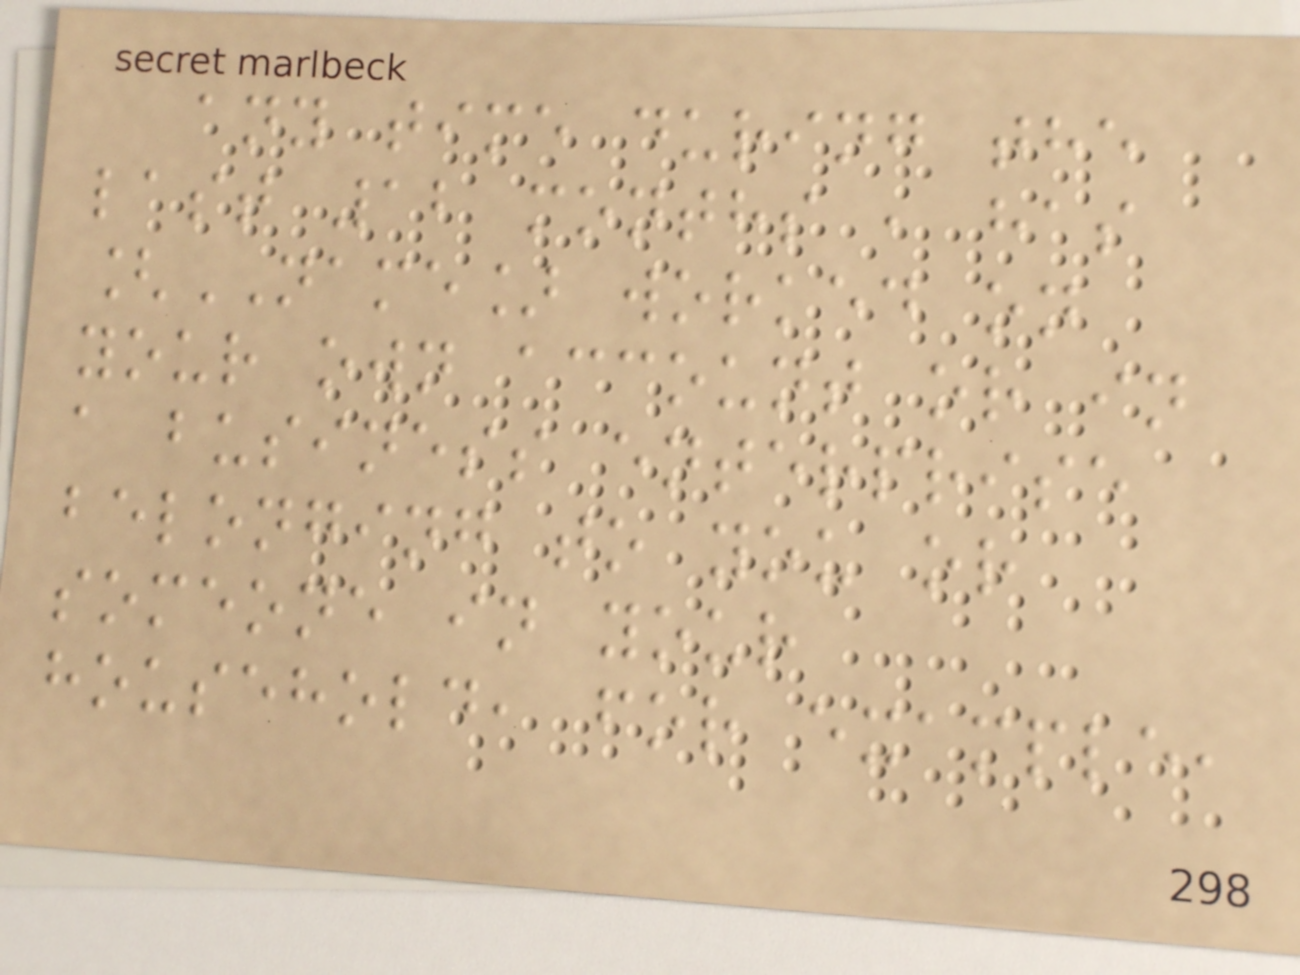any time during the
last 12 months , has
[NAME] worked on
your own account or in
a business enterprise
belonging to you or
someone in your
household, for example,
